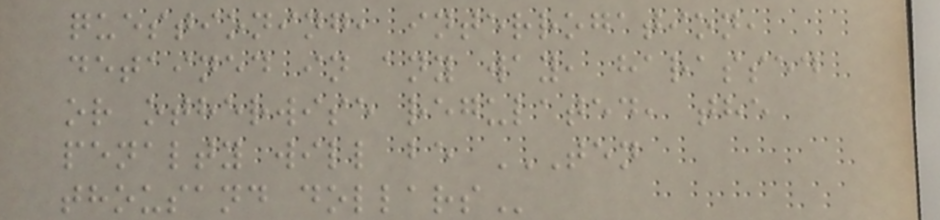questioning, interrogation,
detained in any way, harassed
or otherwise regulated, the
penalty will be TEN
THOUSAND DOLLARS
